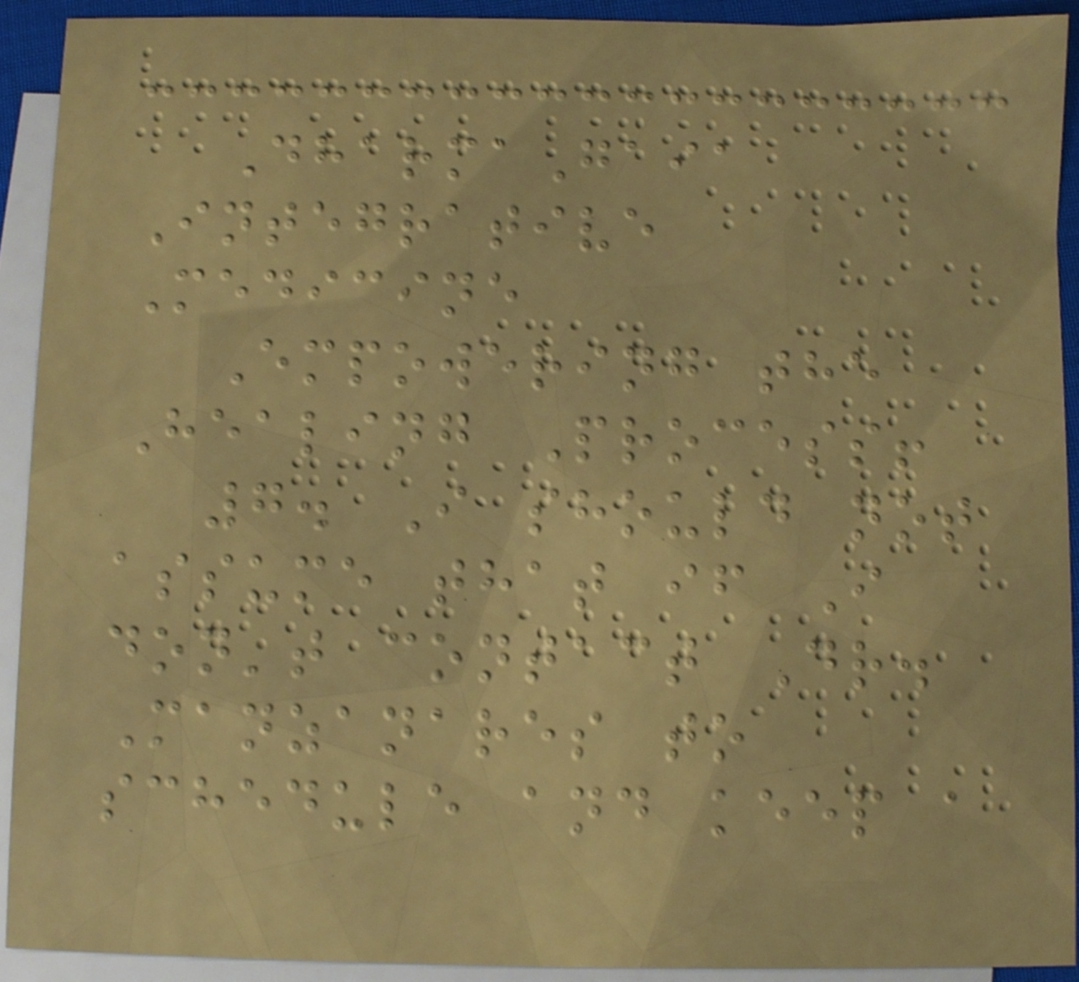DharmaGaia
Integrative
Medicine
Empowering the
Healing Process!
7. I should not
assume that if I
don't contact Dr.
Manzanares to
schedule and keep a
